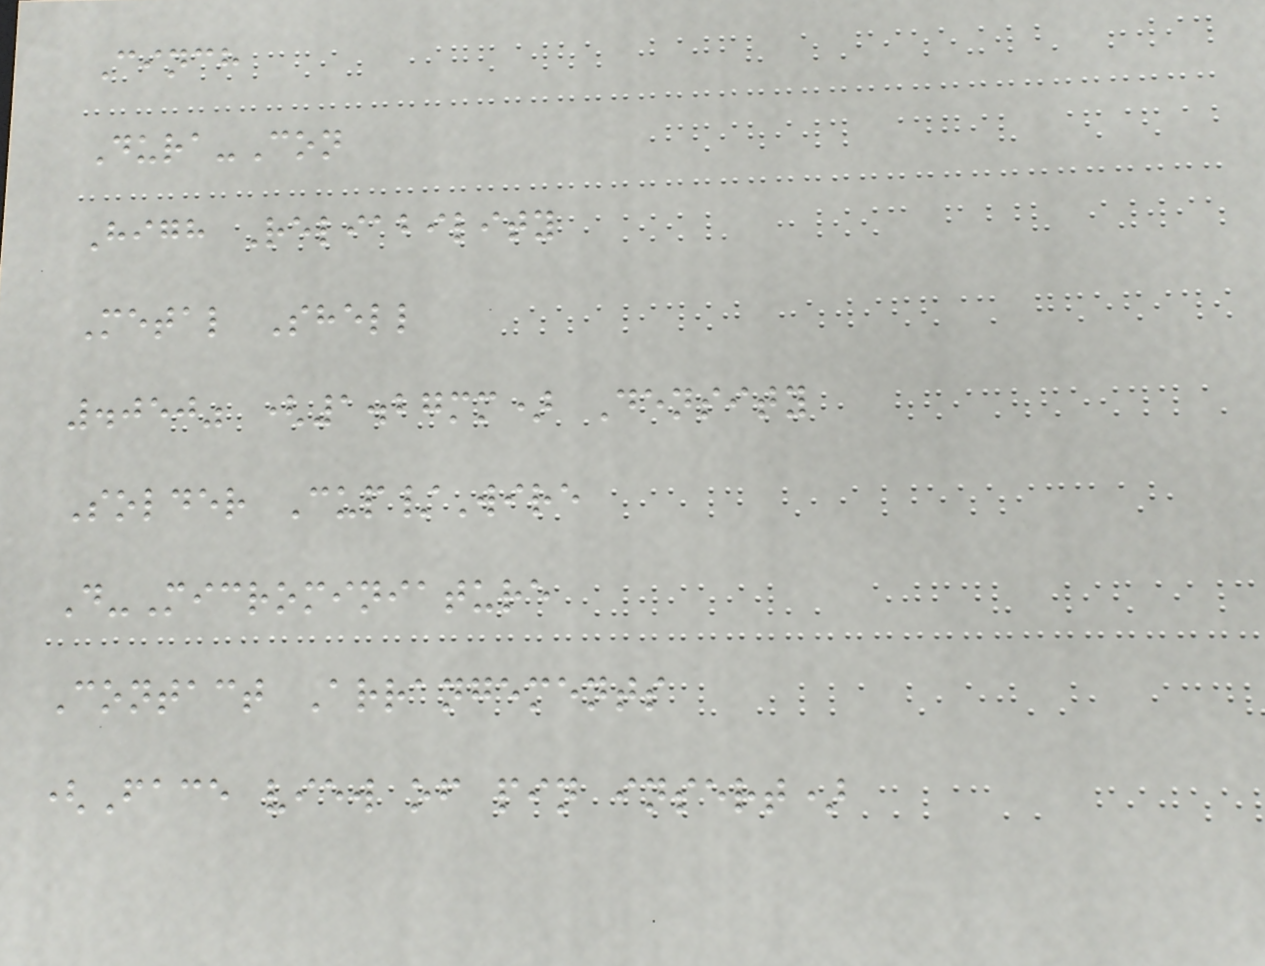Cinch
Dura-Con
High Reliability
Metal Shell
.050" (1.27mm) Density
Solder Cup/Wire
D-Microminiature
Contact Arrangements
(Face view of pin insert)
